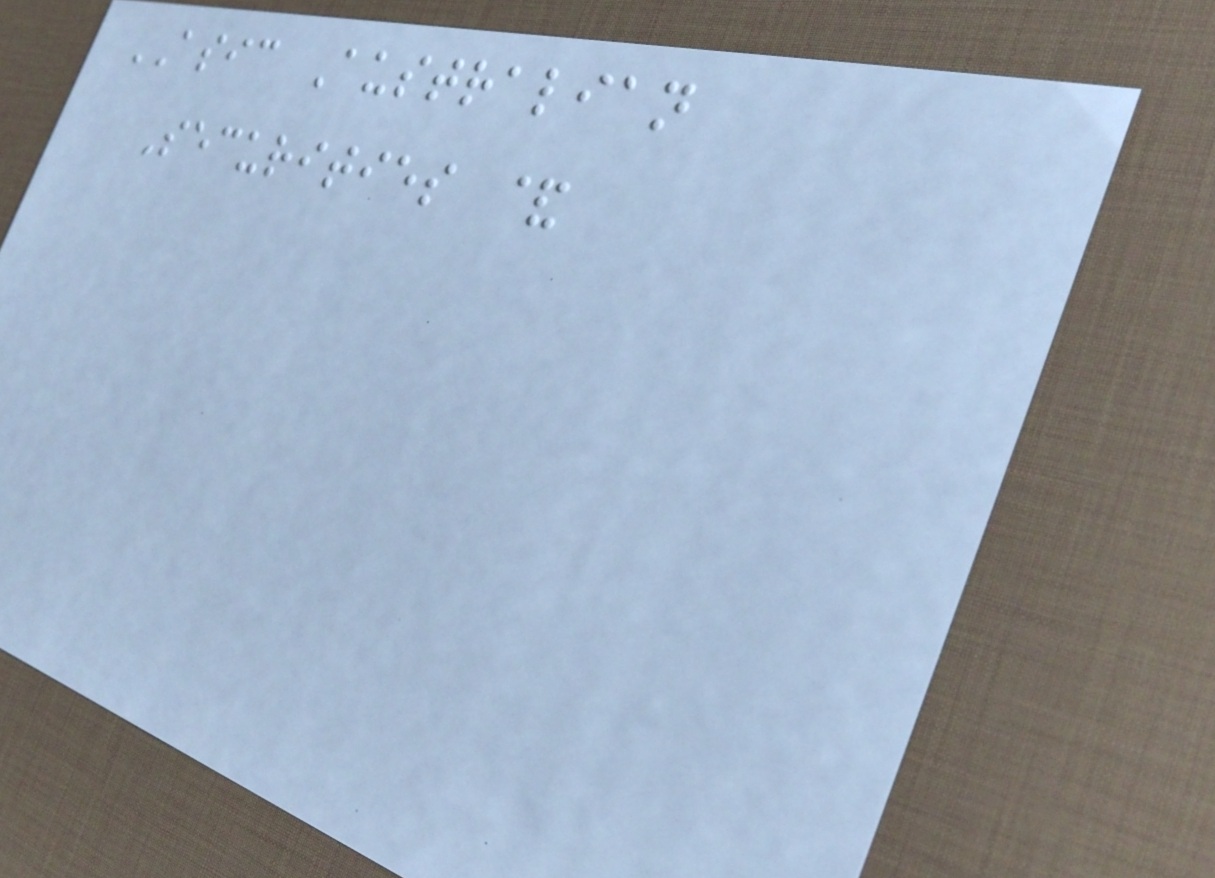ASIC Australian
Securities &
